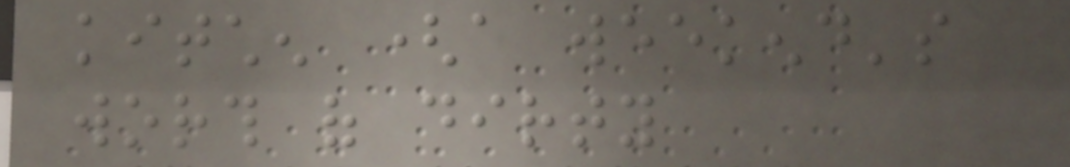kitchen (a weekend's
worth of dirty
